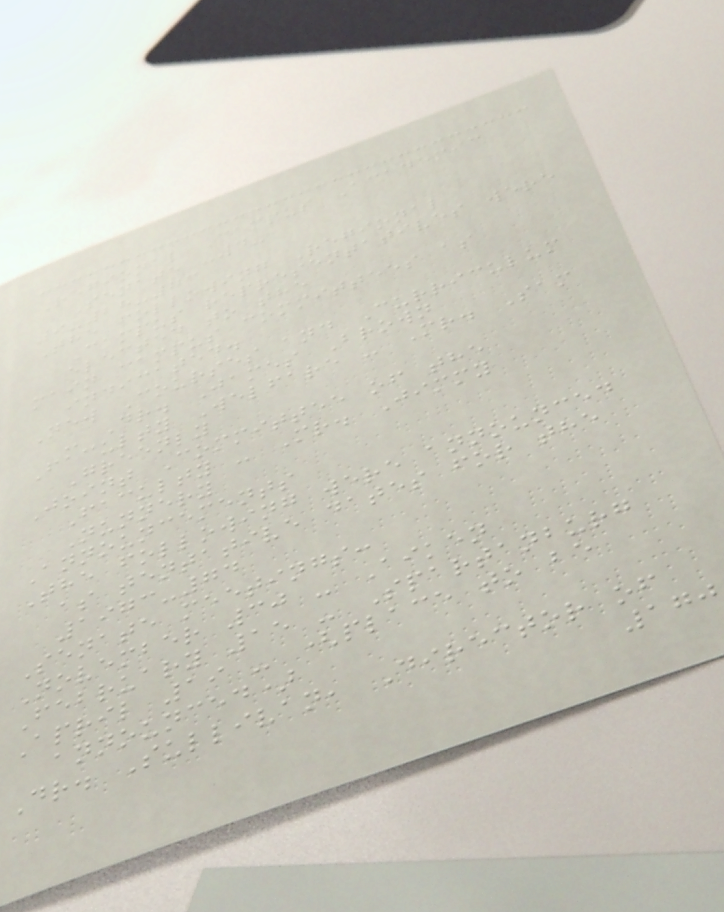Regional Campus Academic
Senate -4-
9-28-73
The following Regional
Campus representatives were
elected to the
main campus committees as
indicated.
New Courses and Curriculum
- Dr. James Brown
Faculty Welfare - Mr. Sam
Greenly
Joint Committee of the
Faculty - Mr. Jimmy
Nunnery
Announcements
The following were announced
as tentative dates for the
1973-74
Senate meetings:
November 30 - Aiken
February 15 - Spartanburg
April 19 - (place to be
announced)
Dr. Sullivan, Director of
170
